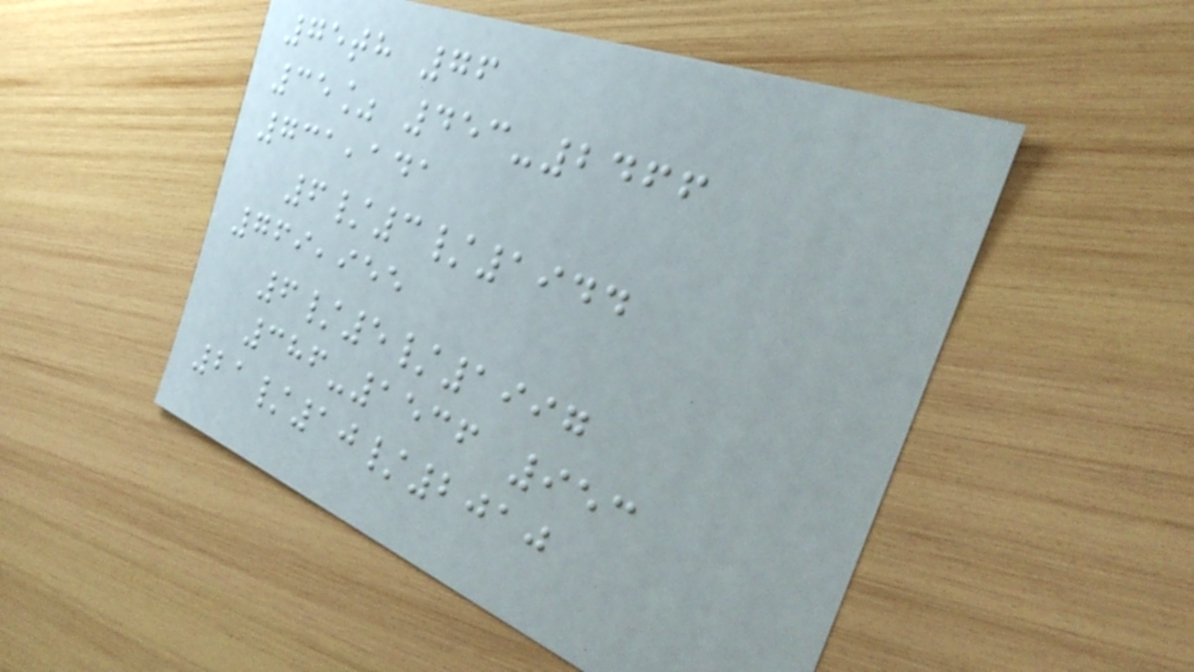75th 76
35% 453-2466
731,141
6/3/1944
769,955
6/5/1997
386-1536 953
21/10/2010
